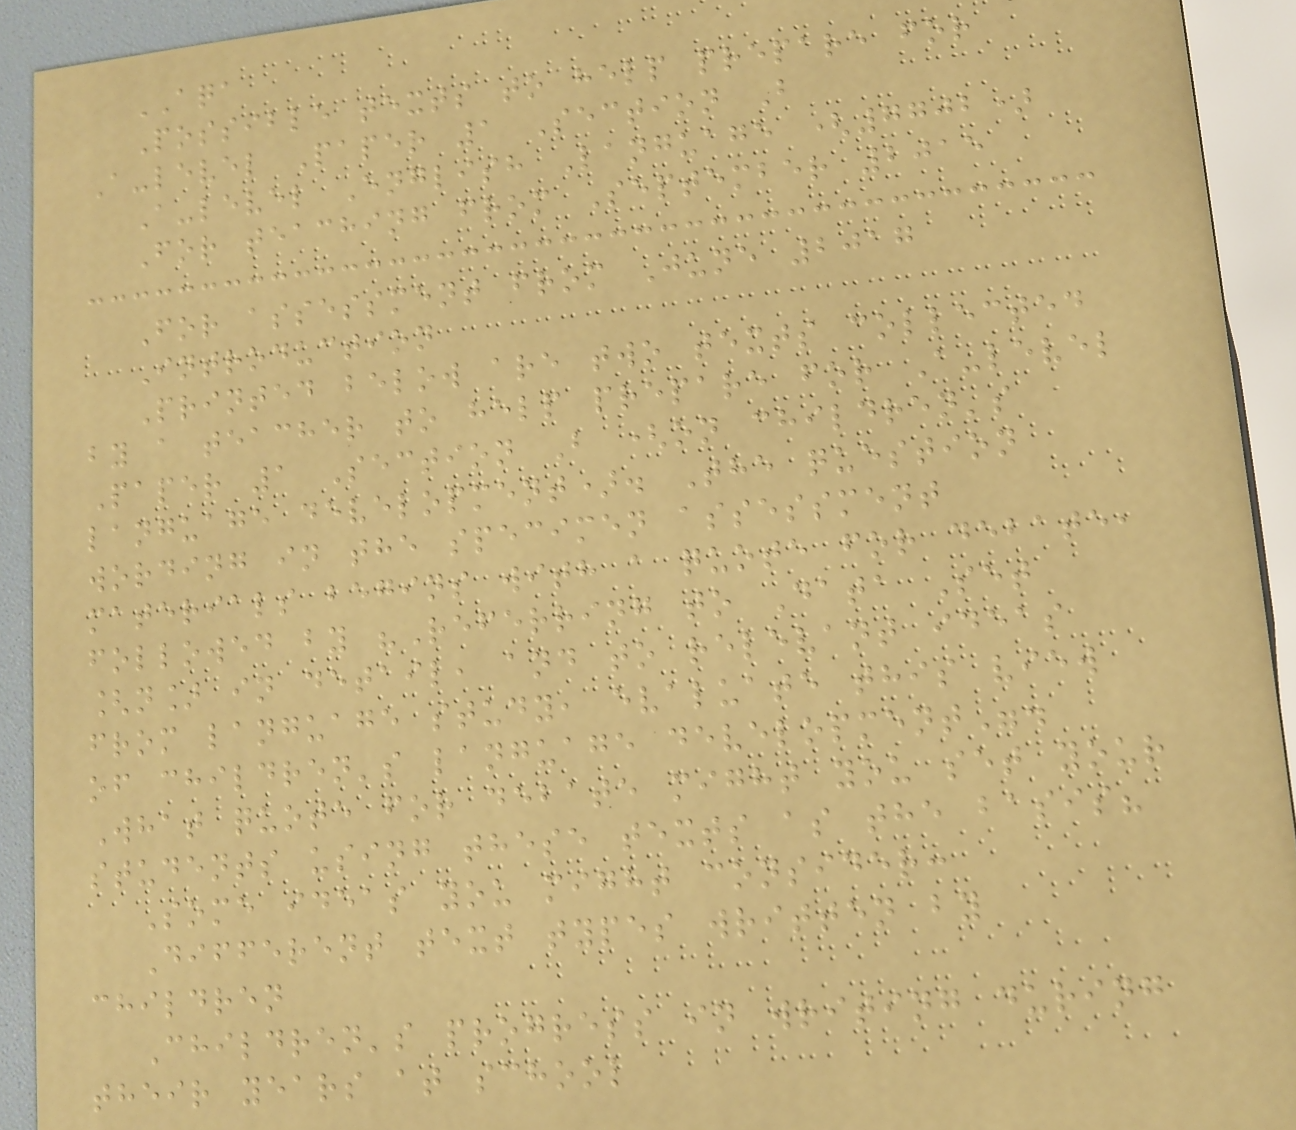AQA
Possible texts to help prepare for
A-level Paper 1 Section B
A-level English Language (7702)
For teaching from September 2015
For assessment from June 2017
Introduction
Printed below are two texts collected
by a teacher to help prepare for A-level
Paper 1 Section B (on children's
language development). The question
wording in the specimen assessment
materials begins with a quote for debate,
followed by "Referring to Data Set
[n] in detail, and to relevant ideas
from language study, evaluate this view
of children's language development".
What quote for debate might you set your
students using these texts as the basis?
Some ideas you might consider:
Different text types written by
children
Children's progress in writing during
their years at school
